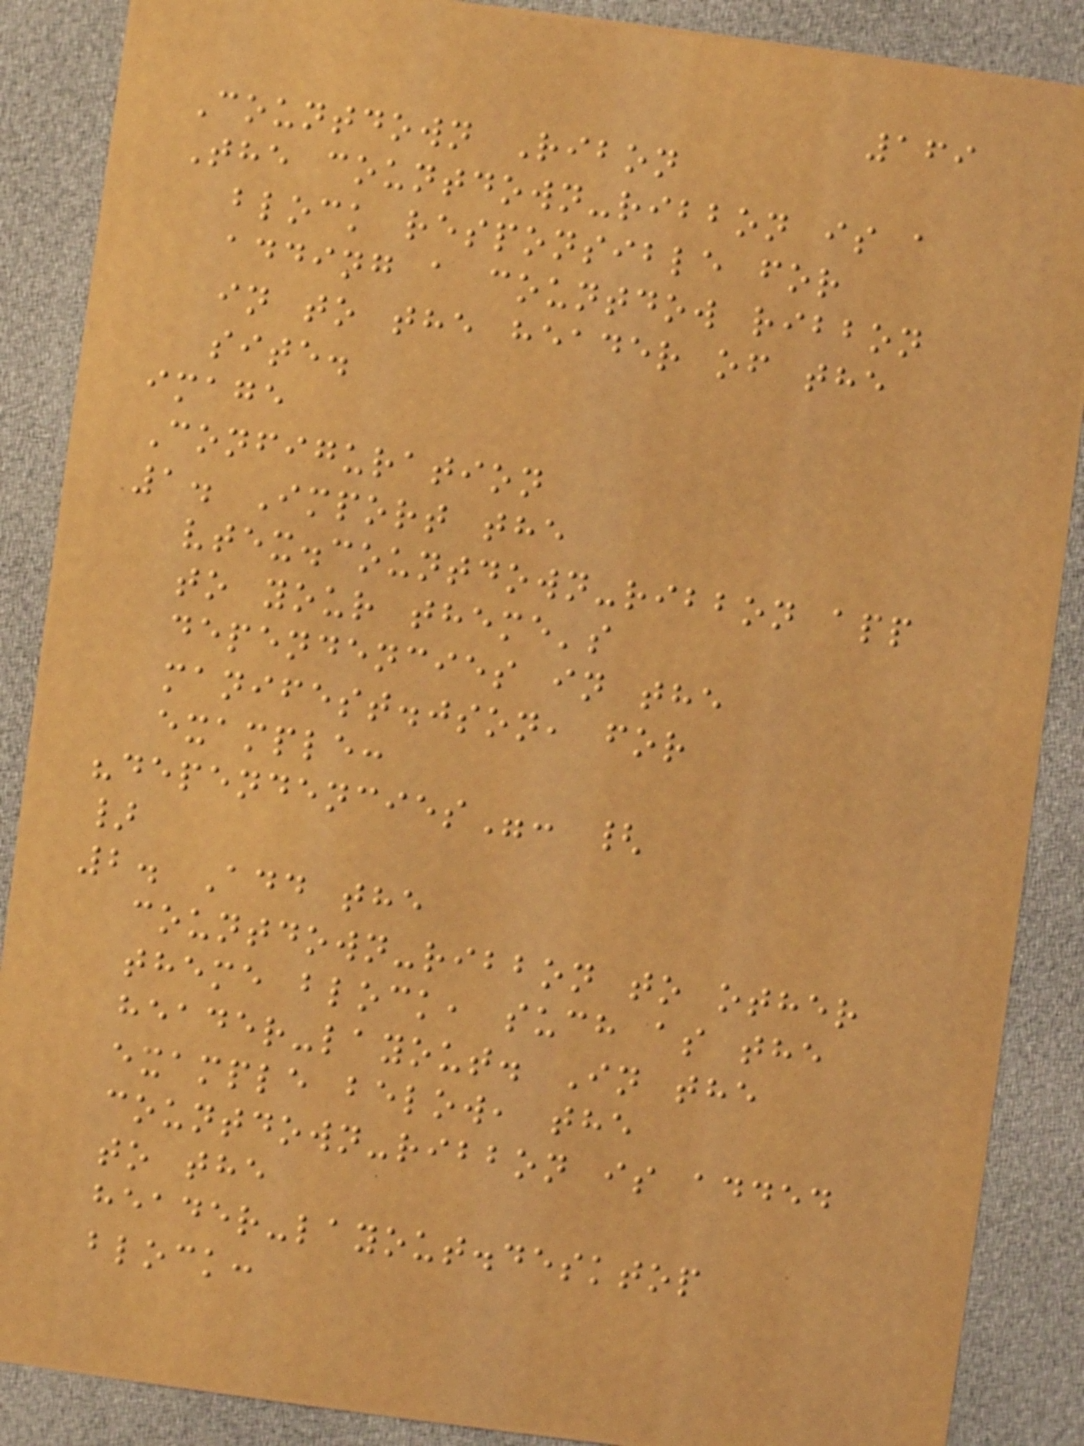169
Countdown Ribon
The countdown-ribbon is a
block responsible for
adding a countdow ribbon
in to the header of the
site.
image
Configuration
1. Import the
vtex.countdown-ribbon app
to your theme's
dependencies in the
manifest.json, for
example:
"dependencies": {
}
2. Add the
countdown-ribbon to other
theme block, such as the
header-layout. In the
example below, the
countdown-ribbon is added
to the
header-layout.desktop
block:
